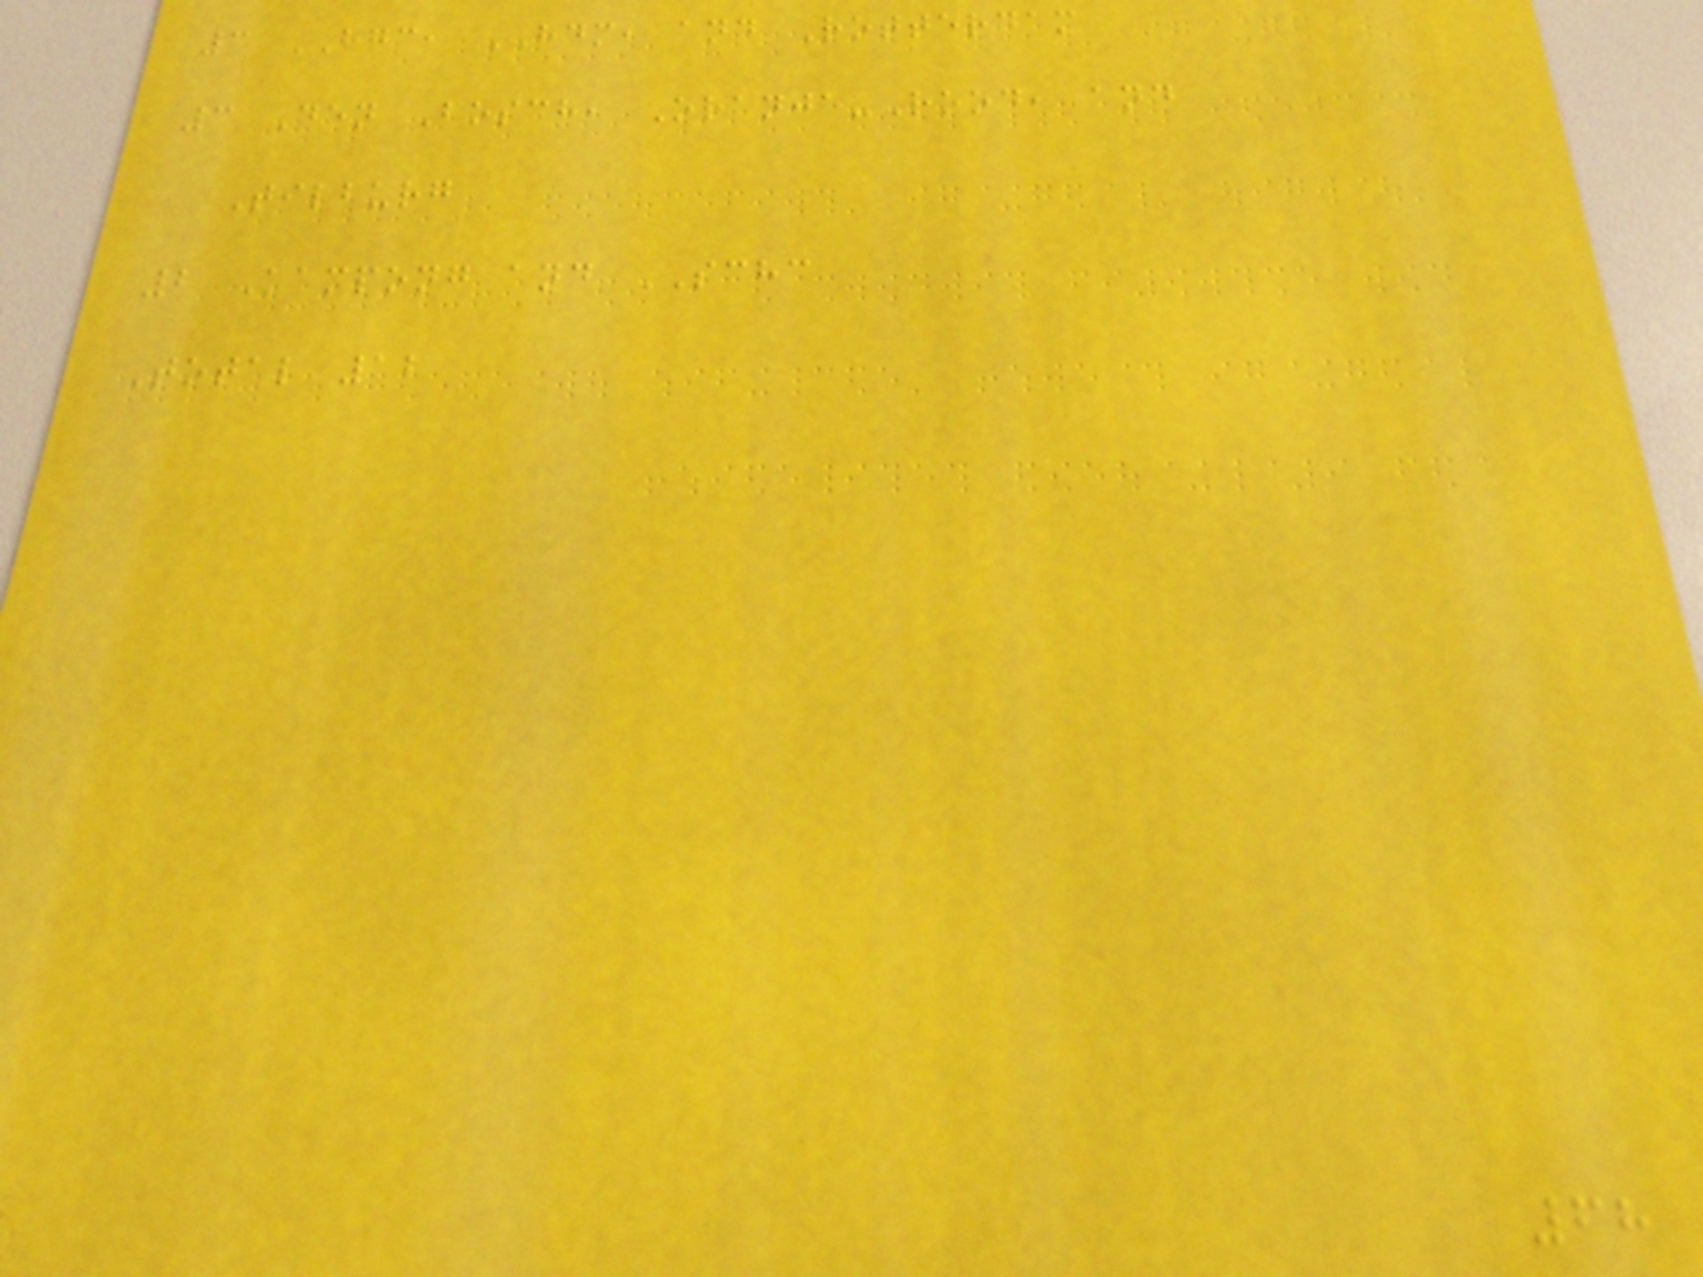3 HGC, HDM, and Rotterdam
3 Den Bosch, Oranje-Rood, and
Tilburg
2 Kampong and SCHC
Total 12
68
